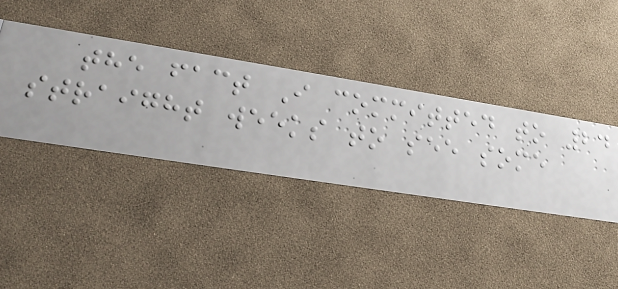the fact I committed to 24
straight weeks to see some
